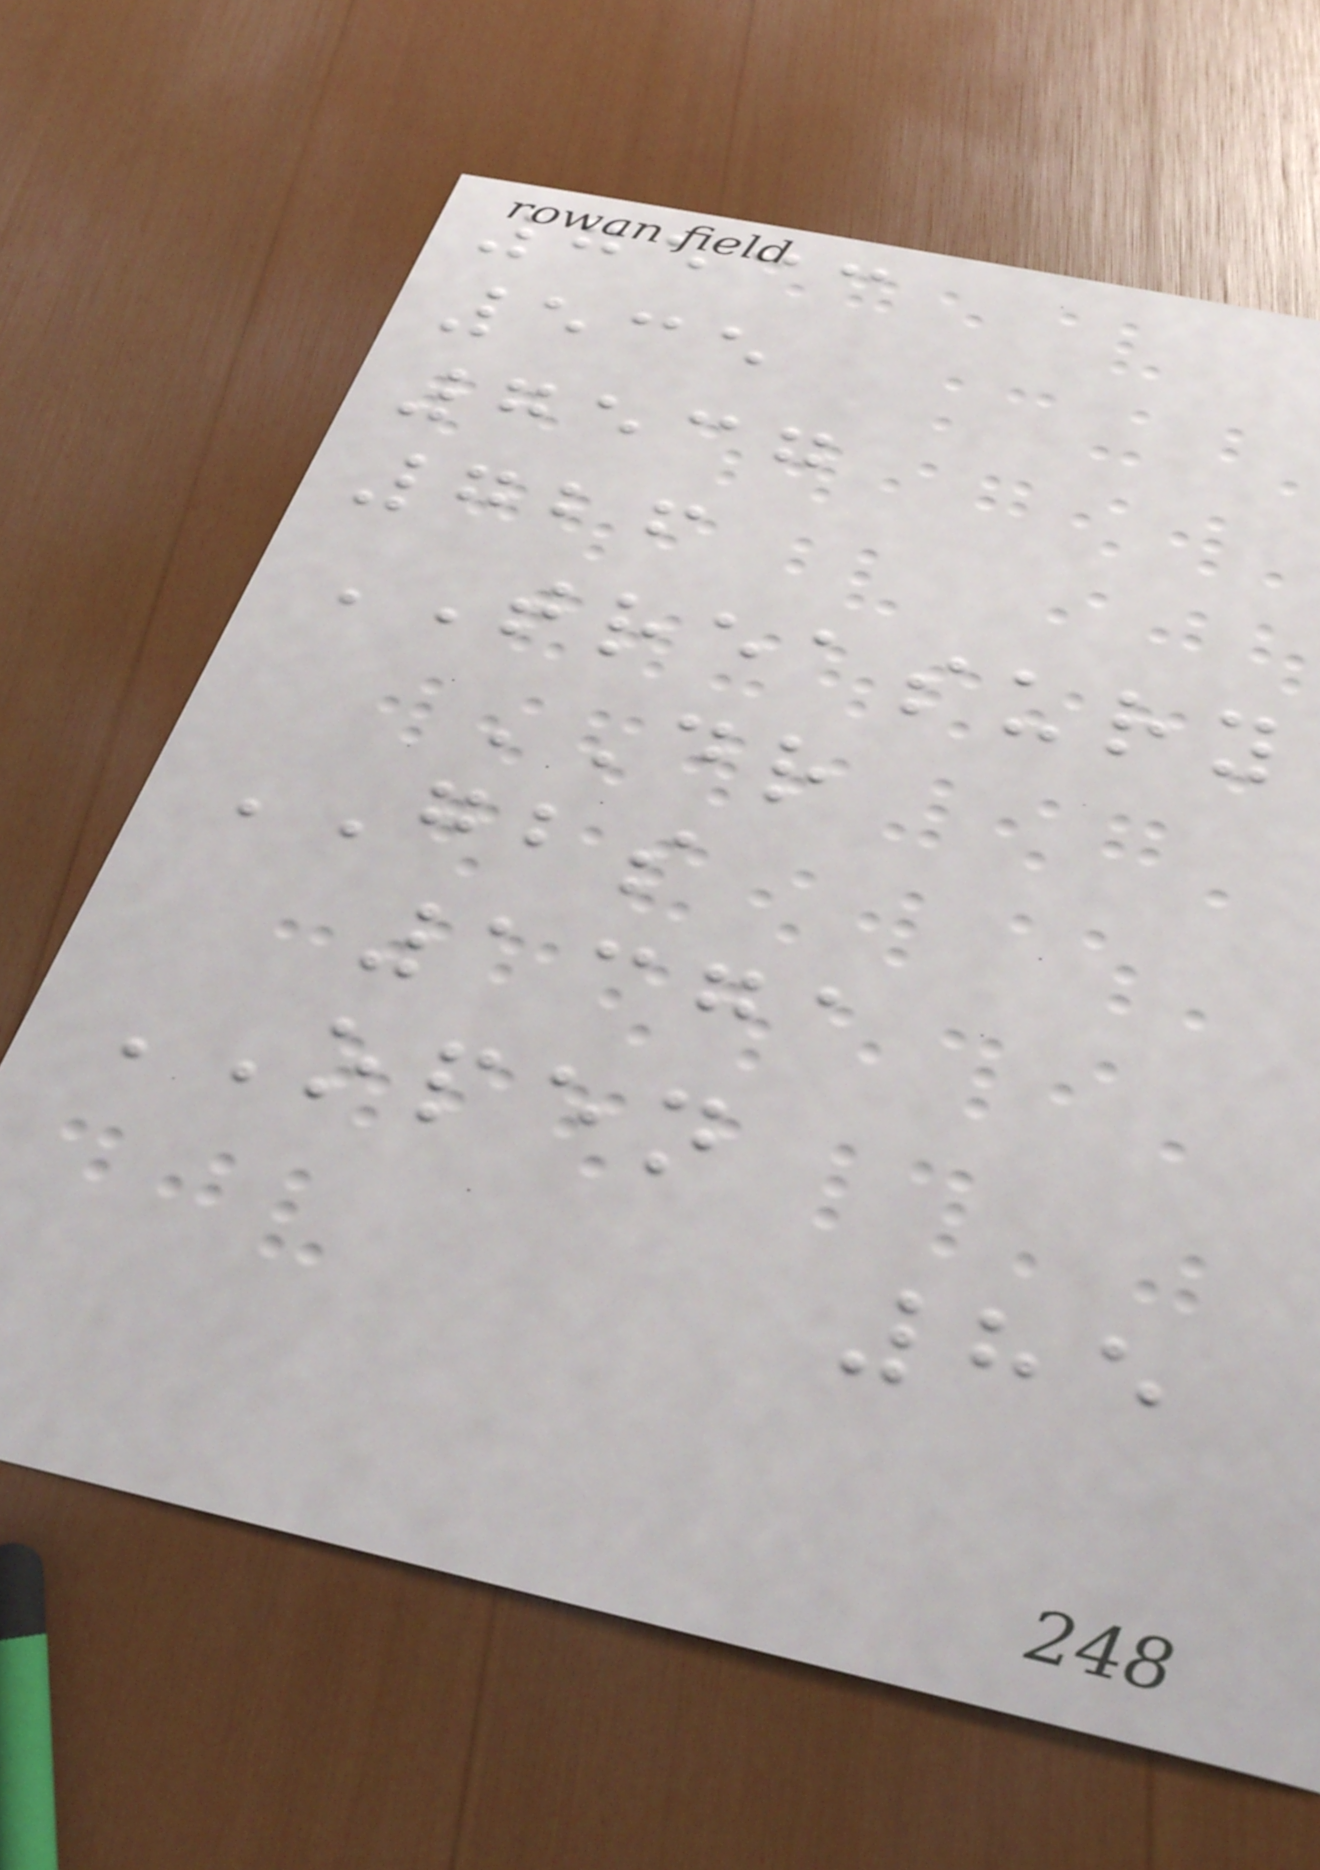7533
535
7537
726
TREASURY
DR
GBS
1371
OPEN
85
